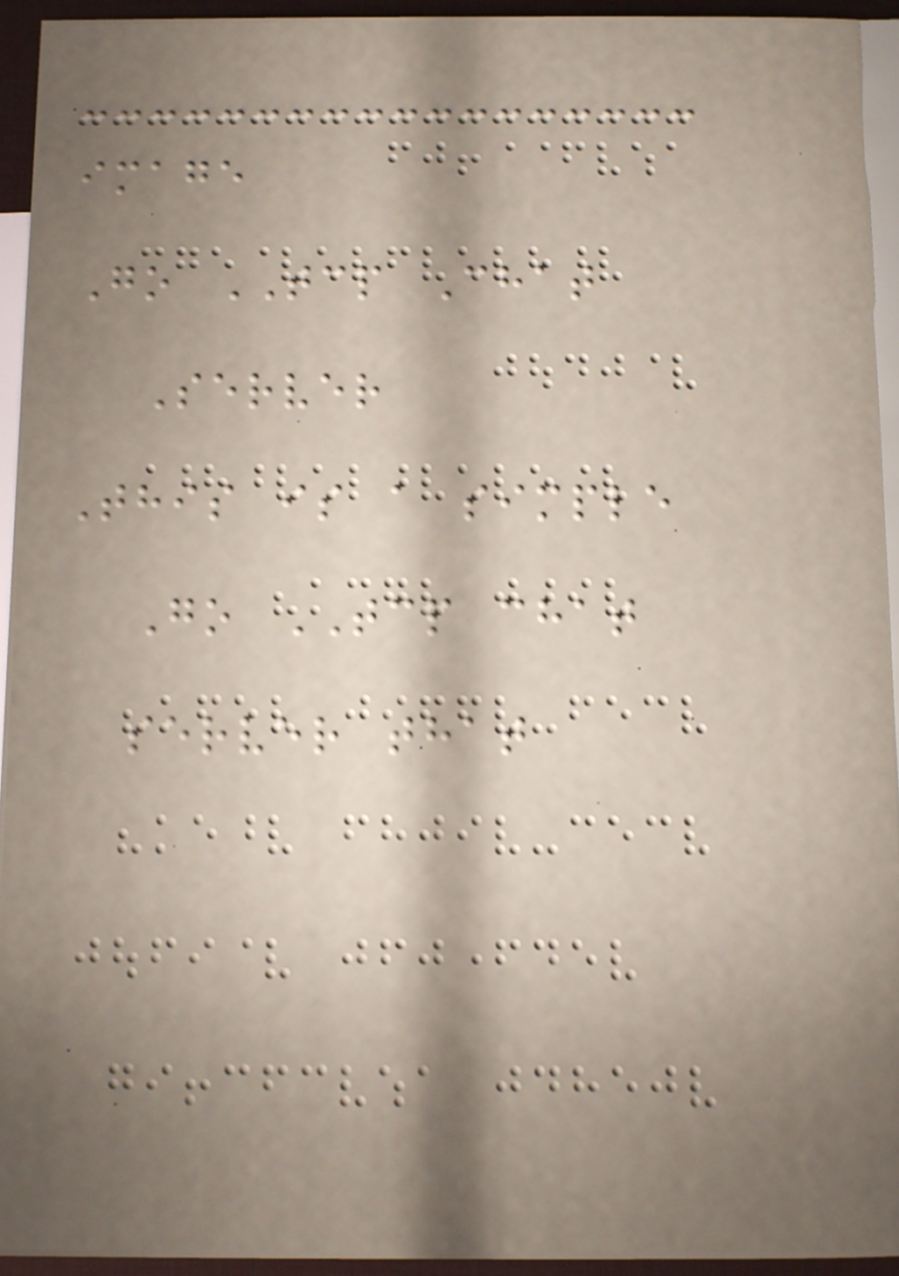image
Go TCP Chat
Server
This is a simple
Go TCP chat
server that
